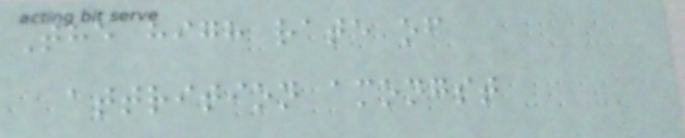The high rate of
attrition amongst
